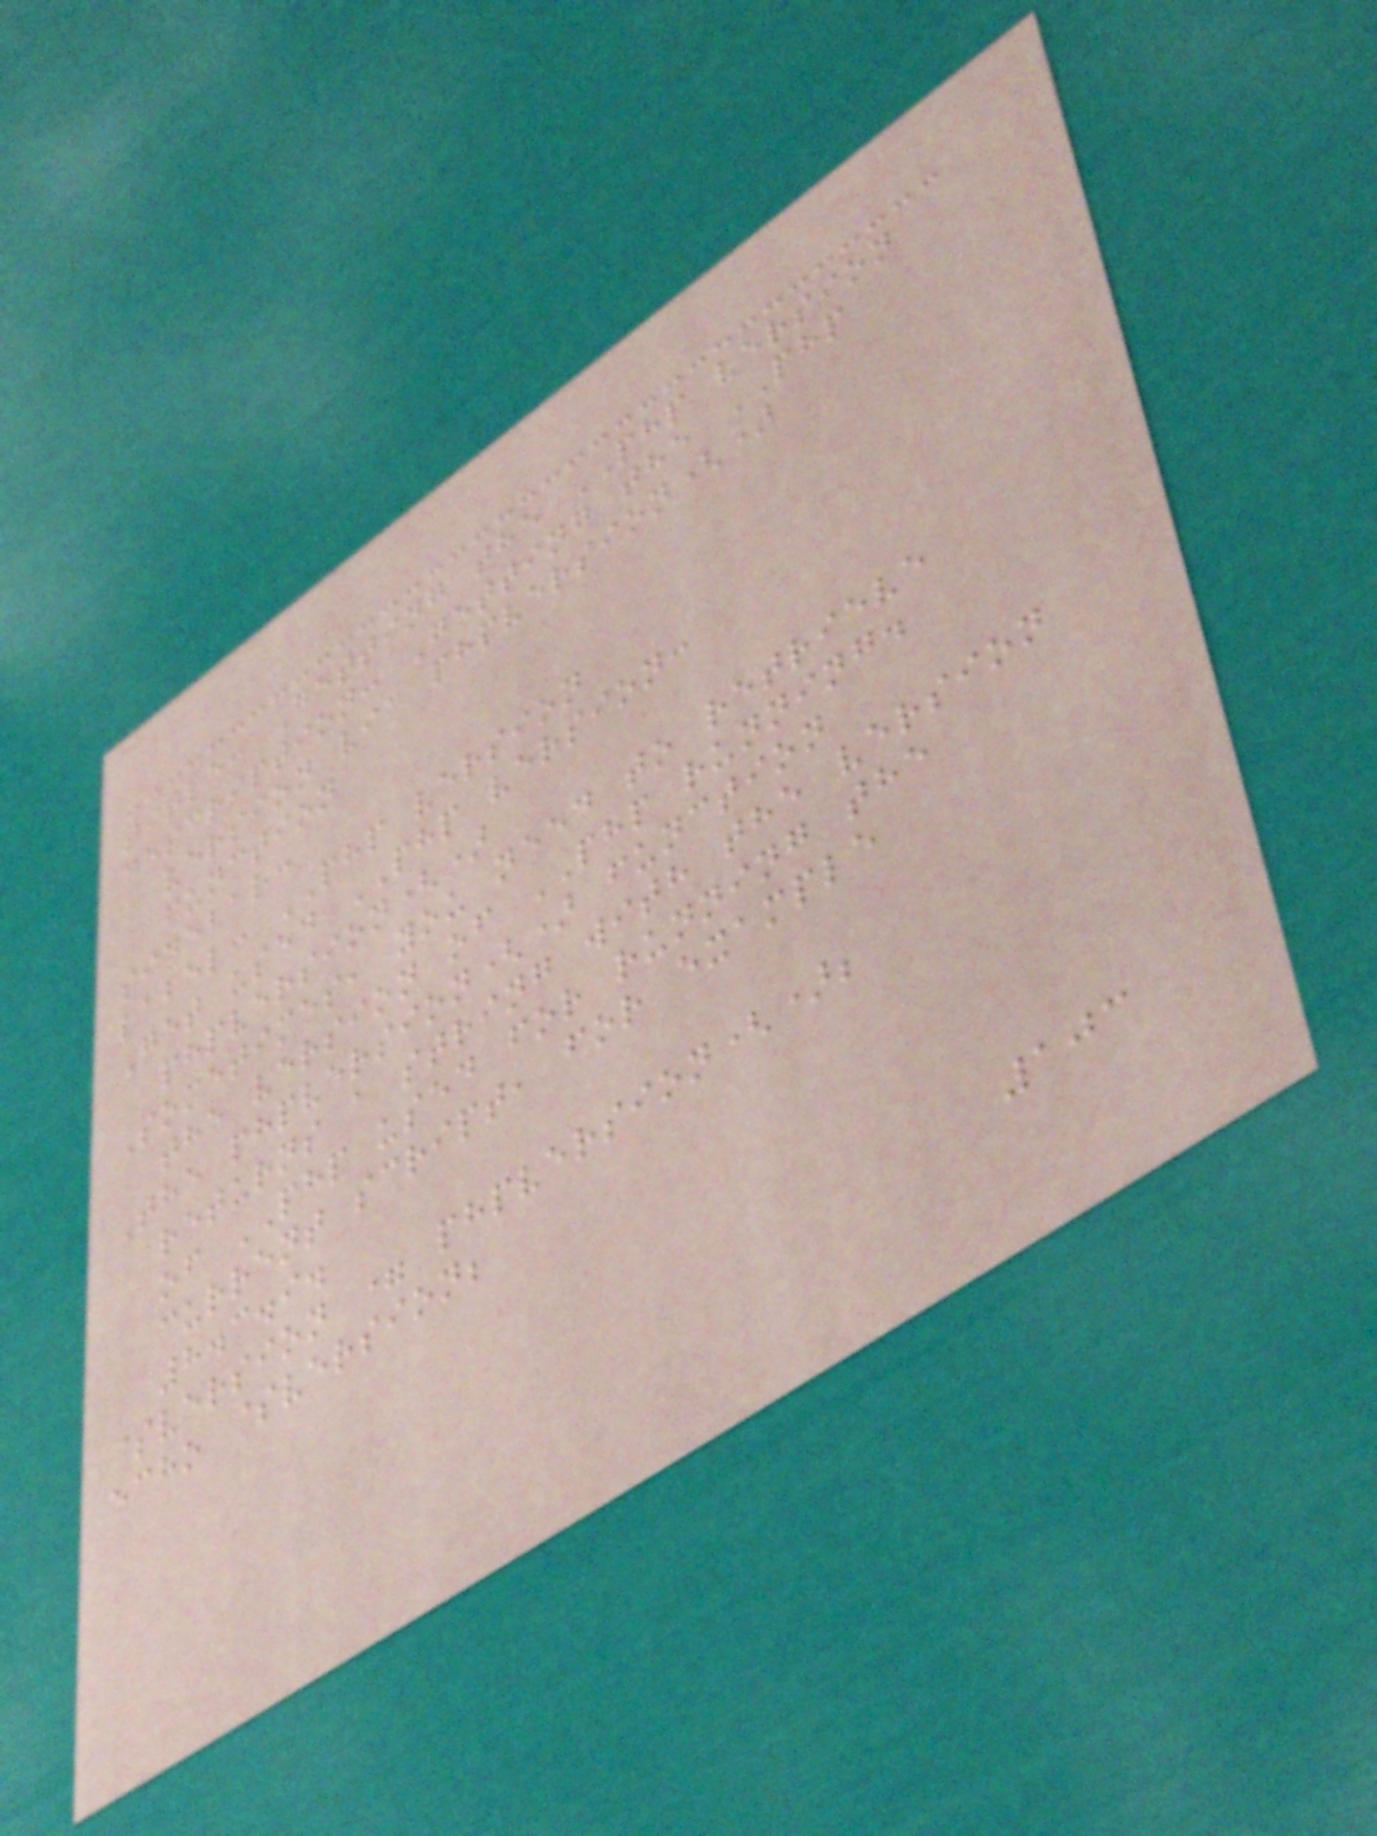title: Getting the PHP version
description: Getting the PHP
version via phpversion()
function
sidebar:
label: PHP version
Get used PHP version:
phpversion()
Sometimes, you need to retrieve
the version of PHP running.
The phpversion() function
returns a string with the version
of PHP used for running the
current script, for example
8.3.9.
$version = phpversion();
echo $version;
103
